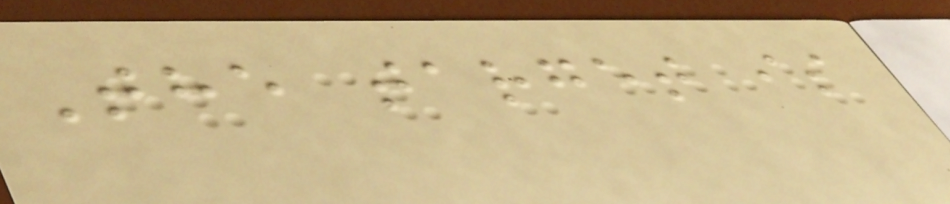The target is
